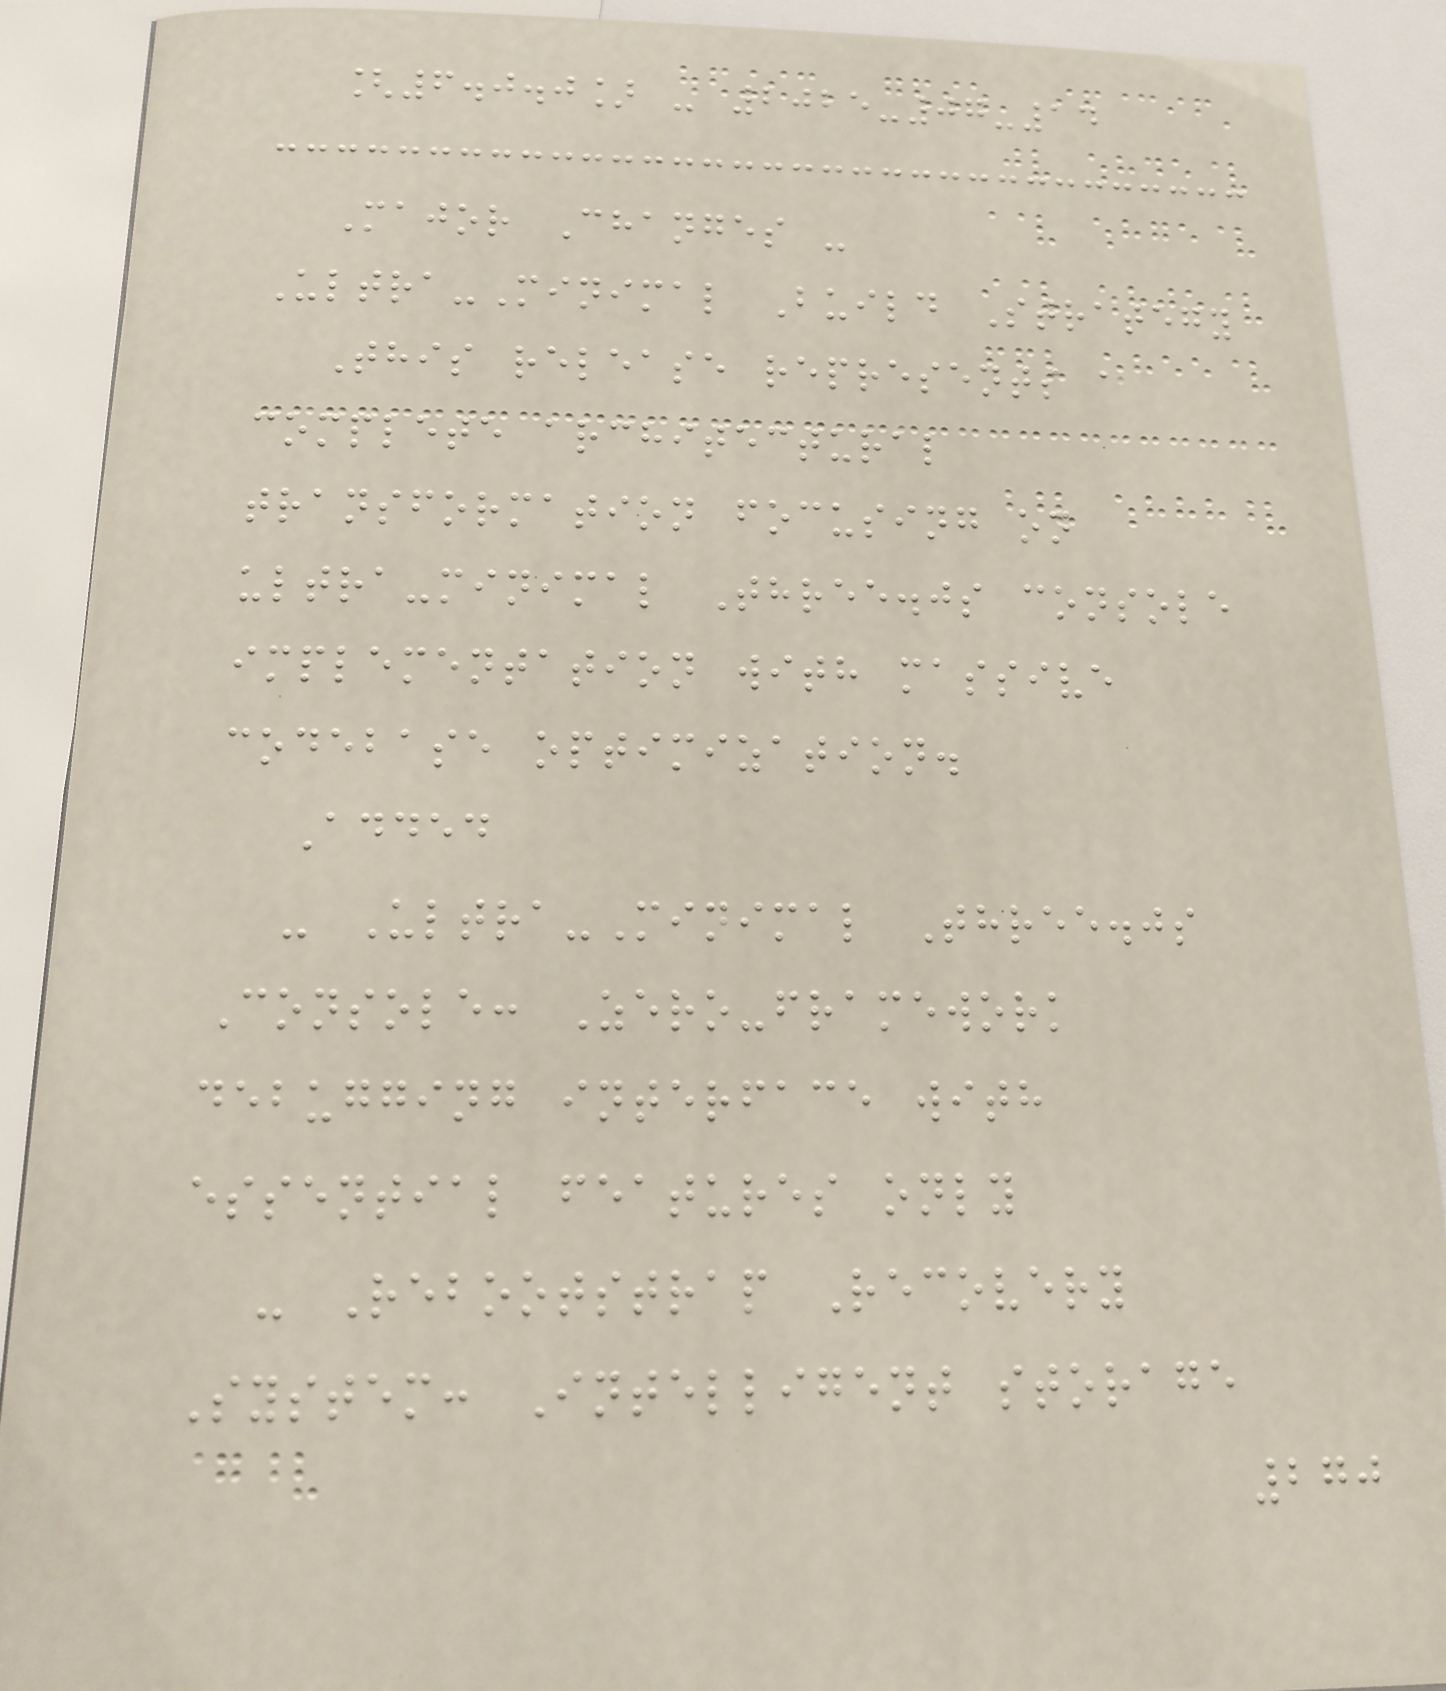[6.0.0] - 2025-07-14
Major Changes -
Ultra-Minimal Build Strategy
This release represents a
complete architectural
transformation focusing on
ultra-minimal Three.js console
implementation with massive
codebase optimization.
Added
- Ultra-Minimal Three.js
Console: Zero-framework
debugging interface with
essential features only
- Rebootstrap Recovery
System: Intelligent storage
270
